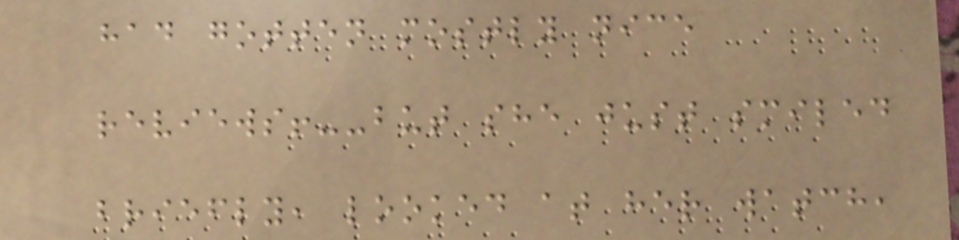had gotten mostly nice
reviews!--but she just smiled
briefly, looked at her watch,
